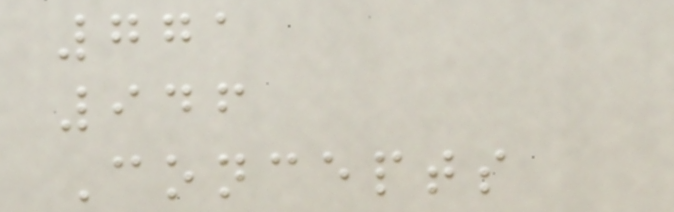771
946
Concepts
